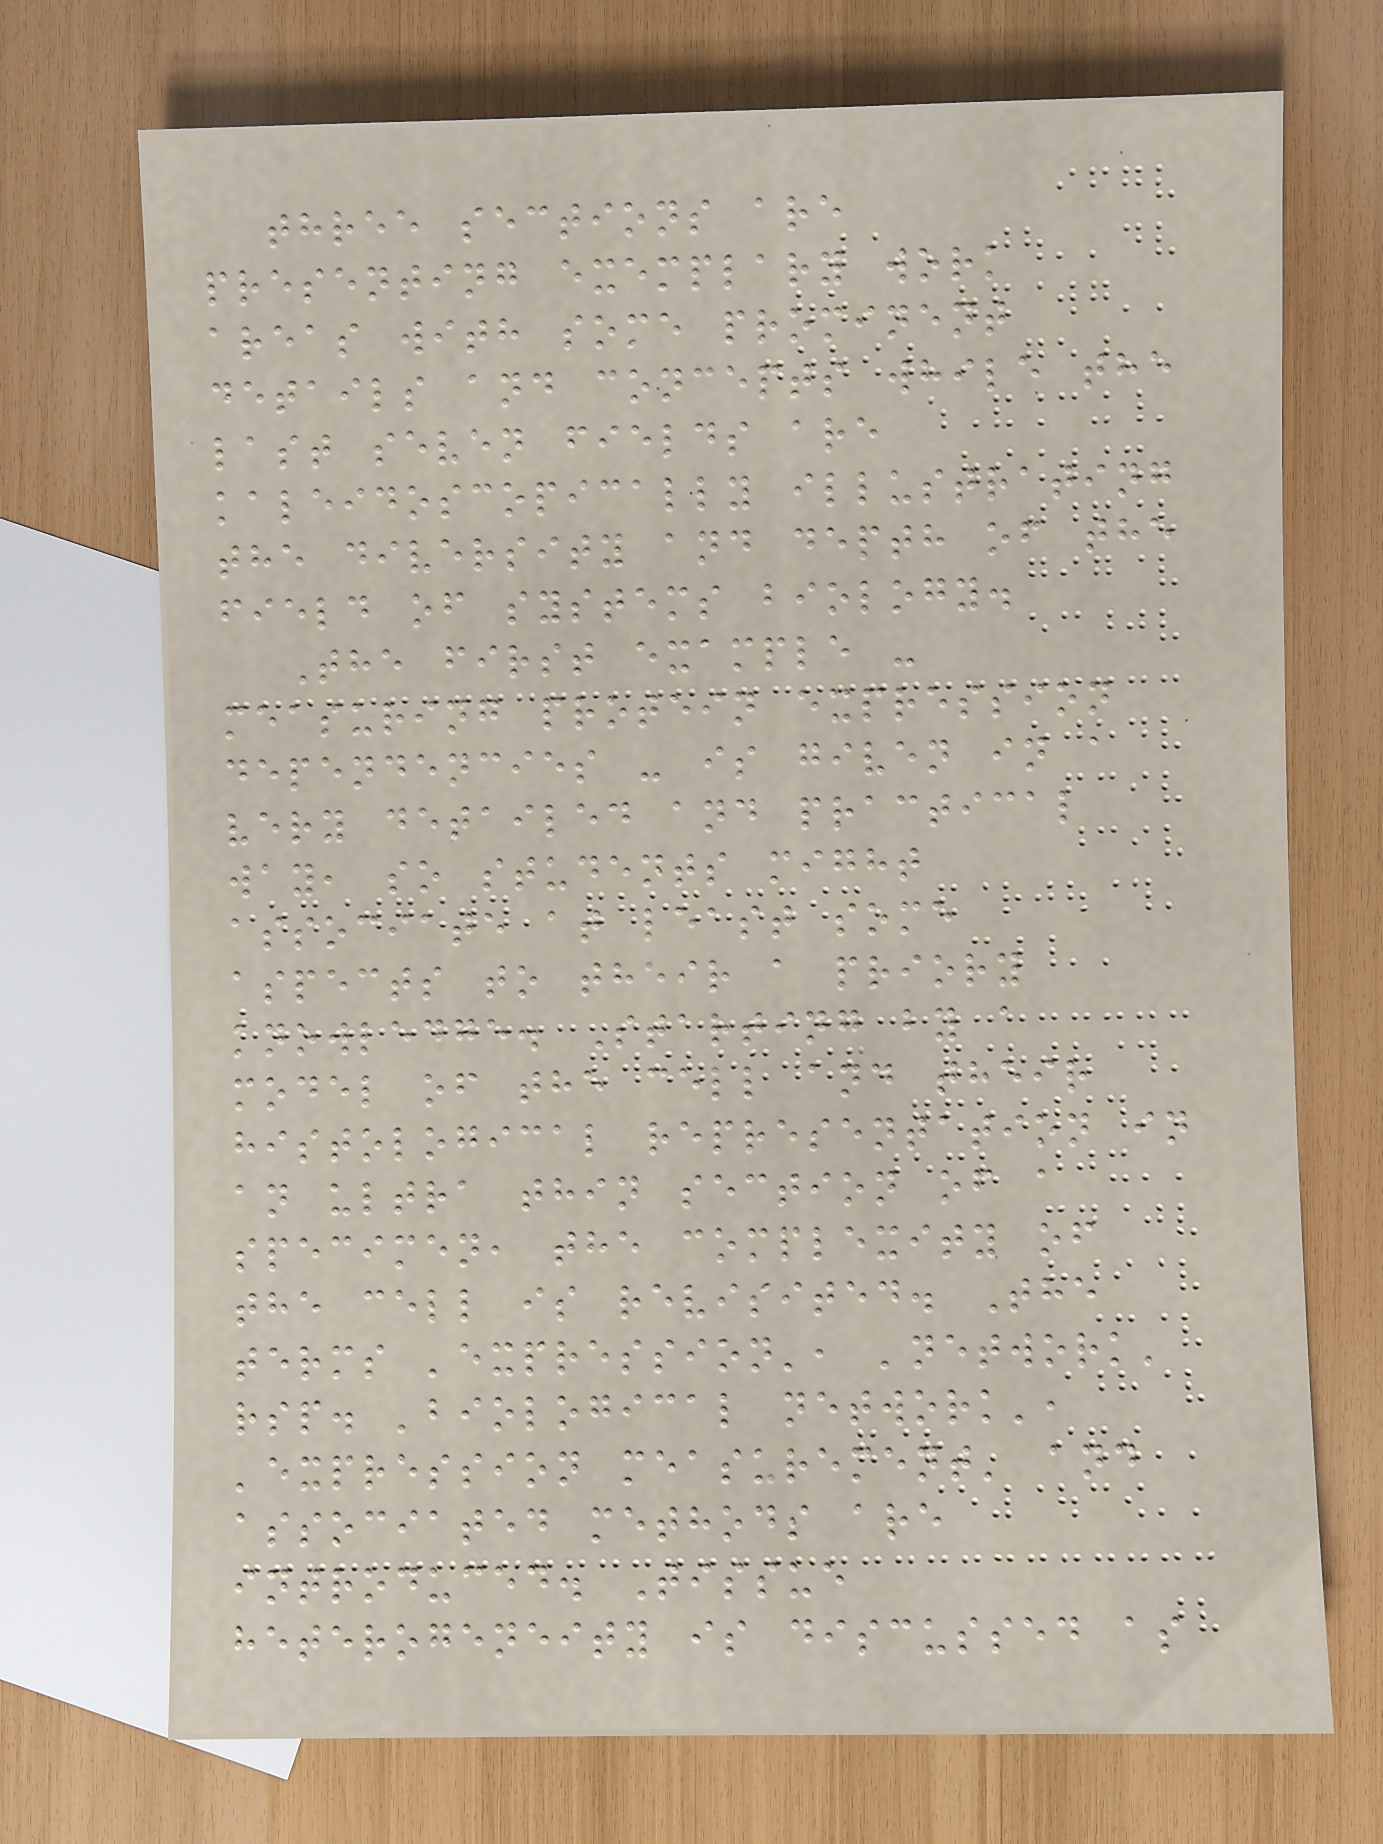three sections are
presenting exemplary work
areas with some prominent
details and concepts while the
last seven fields are
kaleidoscopically illustrating
the diversity and depth of the
field of systems biology.
The first example -
measuring protein expression
dependencies - is given in a
very detailed and practical
way, so students might
associate at least some
aspects to their a priory
knowledge. Starting by a
model of the cell and their
histological representation in
an ultra thin section of a
specimen, the complexity of
the cell is revisited. The
terms 'expression', 'network'
rsp. 'biological network',
'expression measurement' and
associated methods are
introduced. Tissue
heterogeneity is discussed as
